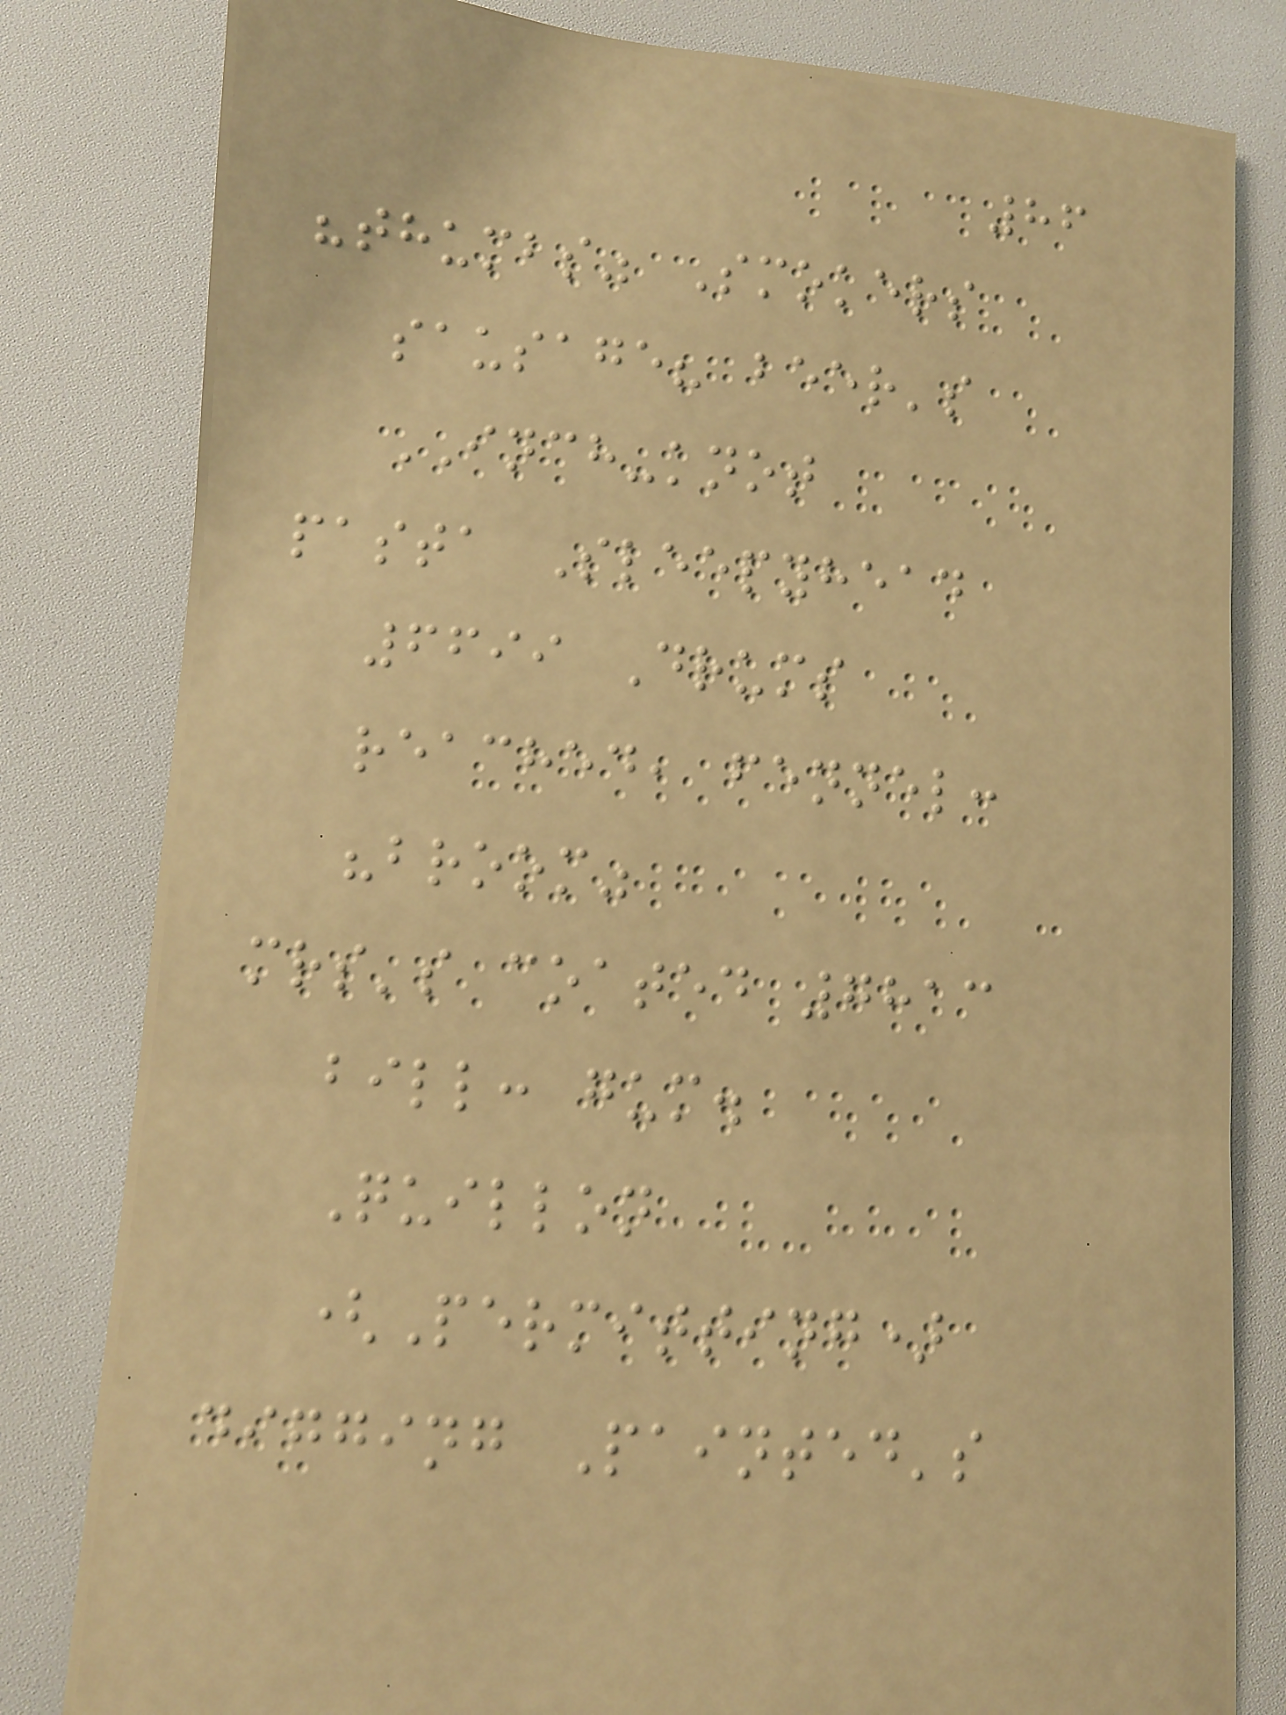86
"thumbs" Smokers
sausage? beer's
INCH-knot
pasta Sleepyhead
6699 Drums
reached, fennel:
"broom"
mrs's coated 7813
bill: gum.
Quillon
(Permitting)
digging Painted's
